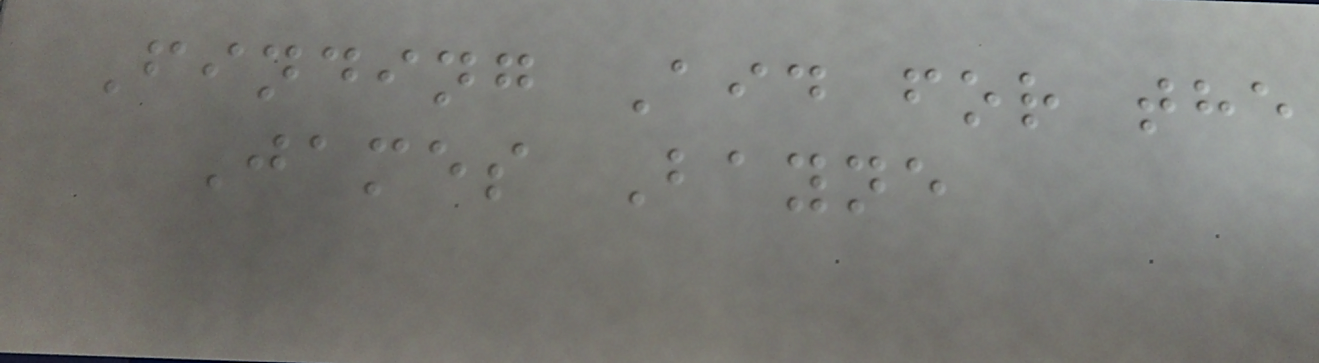Finding Aid for the
James Bayne
